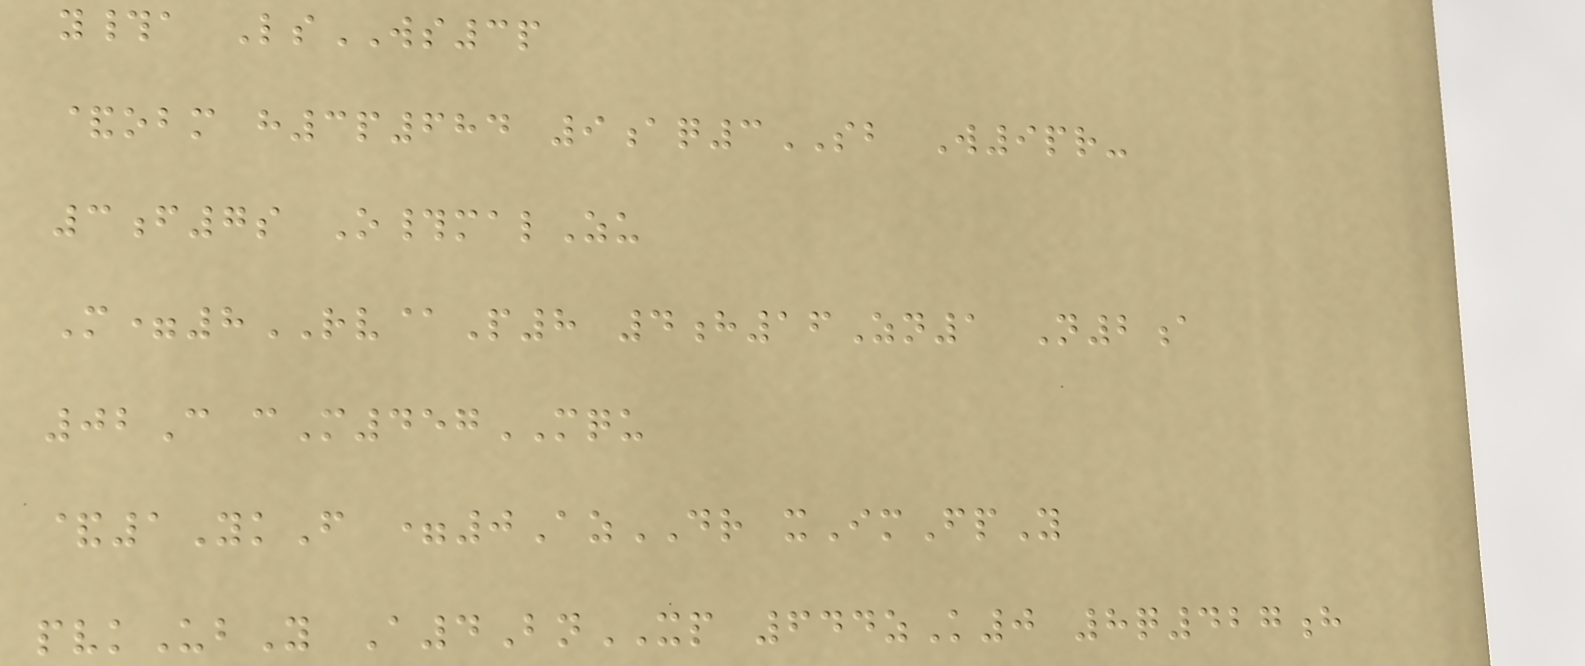y#a LsWS3p
&obm h3p684 9aq3SB W9pr-
3f7s O#malZu
M=8RV@P8 4h16Zn1 N2a
02C cM457MQU
&1YkF =0AzDR xImFpY
pvkUbY A4BnXP 644zK0 8q427h
